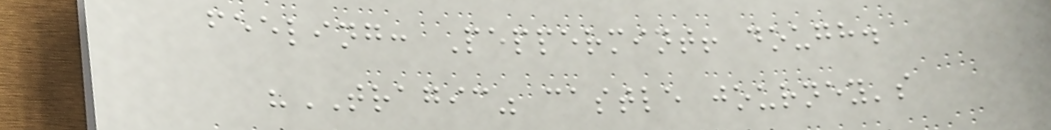feeling: Peppermint! dough.
"TRAGIC" castle journey's
